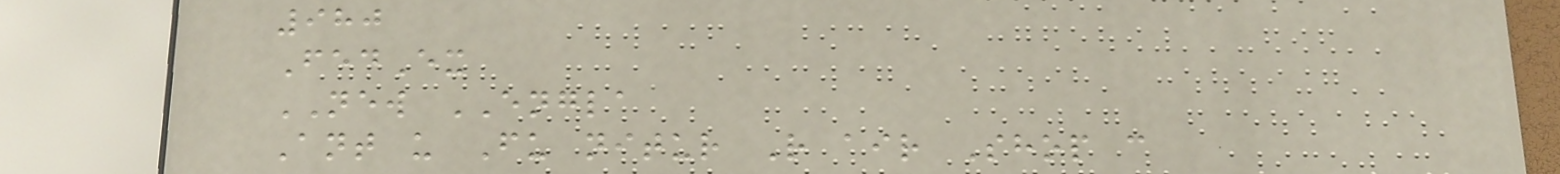980
FedEx
NEW ENGLA
Ant u Fu nitur R air Shop c
